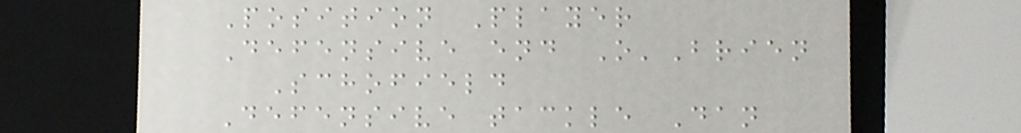Position Player
Defensive end O'Brien
Schofield
Defensive tackle Dan
